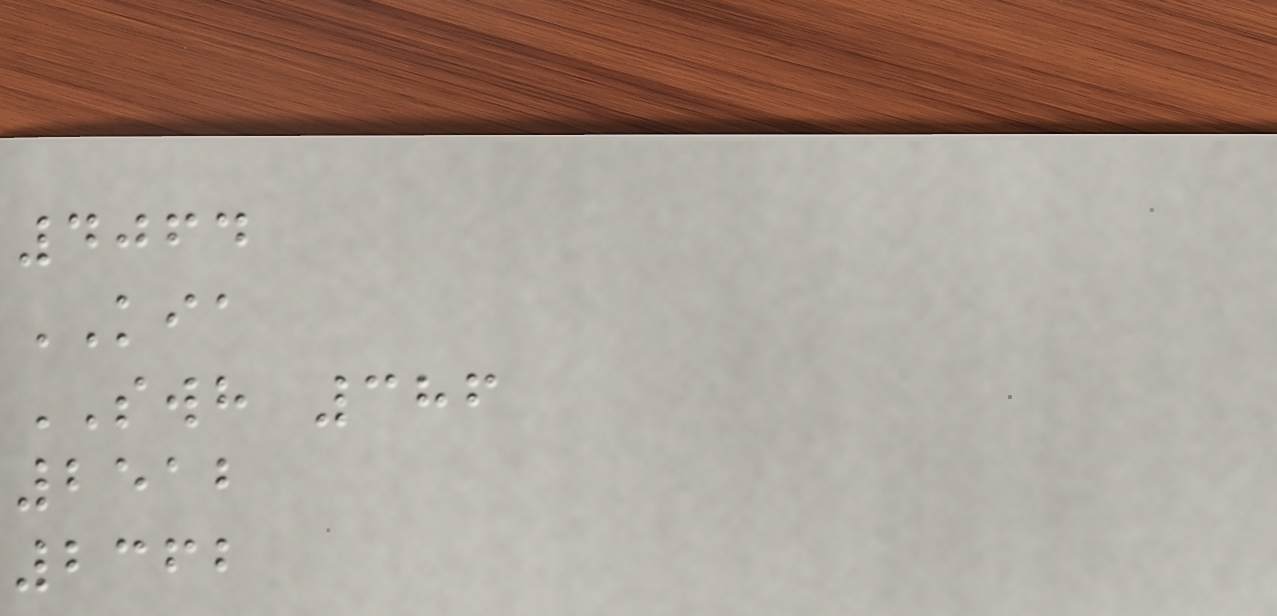4064
KIA
SWH 386
2512
2362
